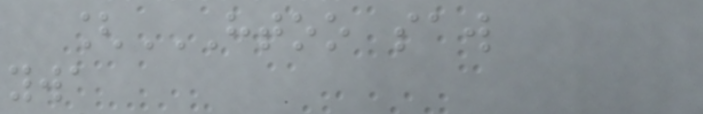[HTOO SAW
YWA
